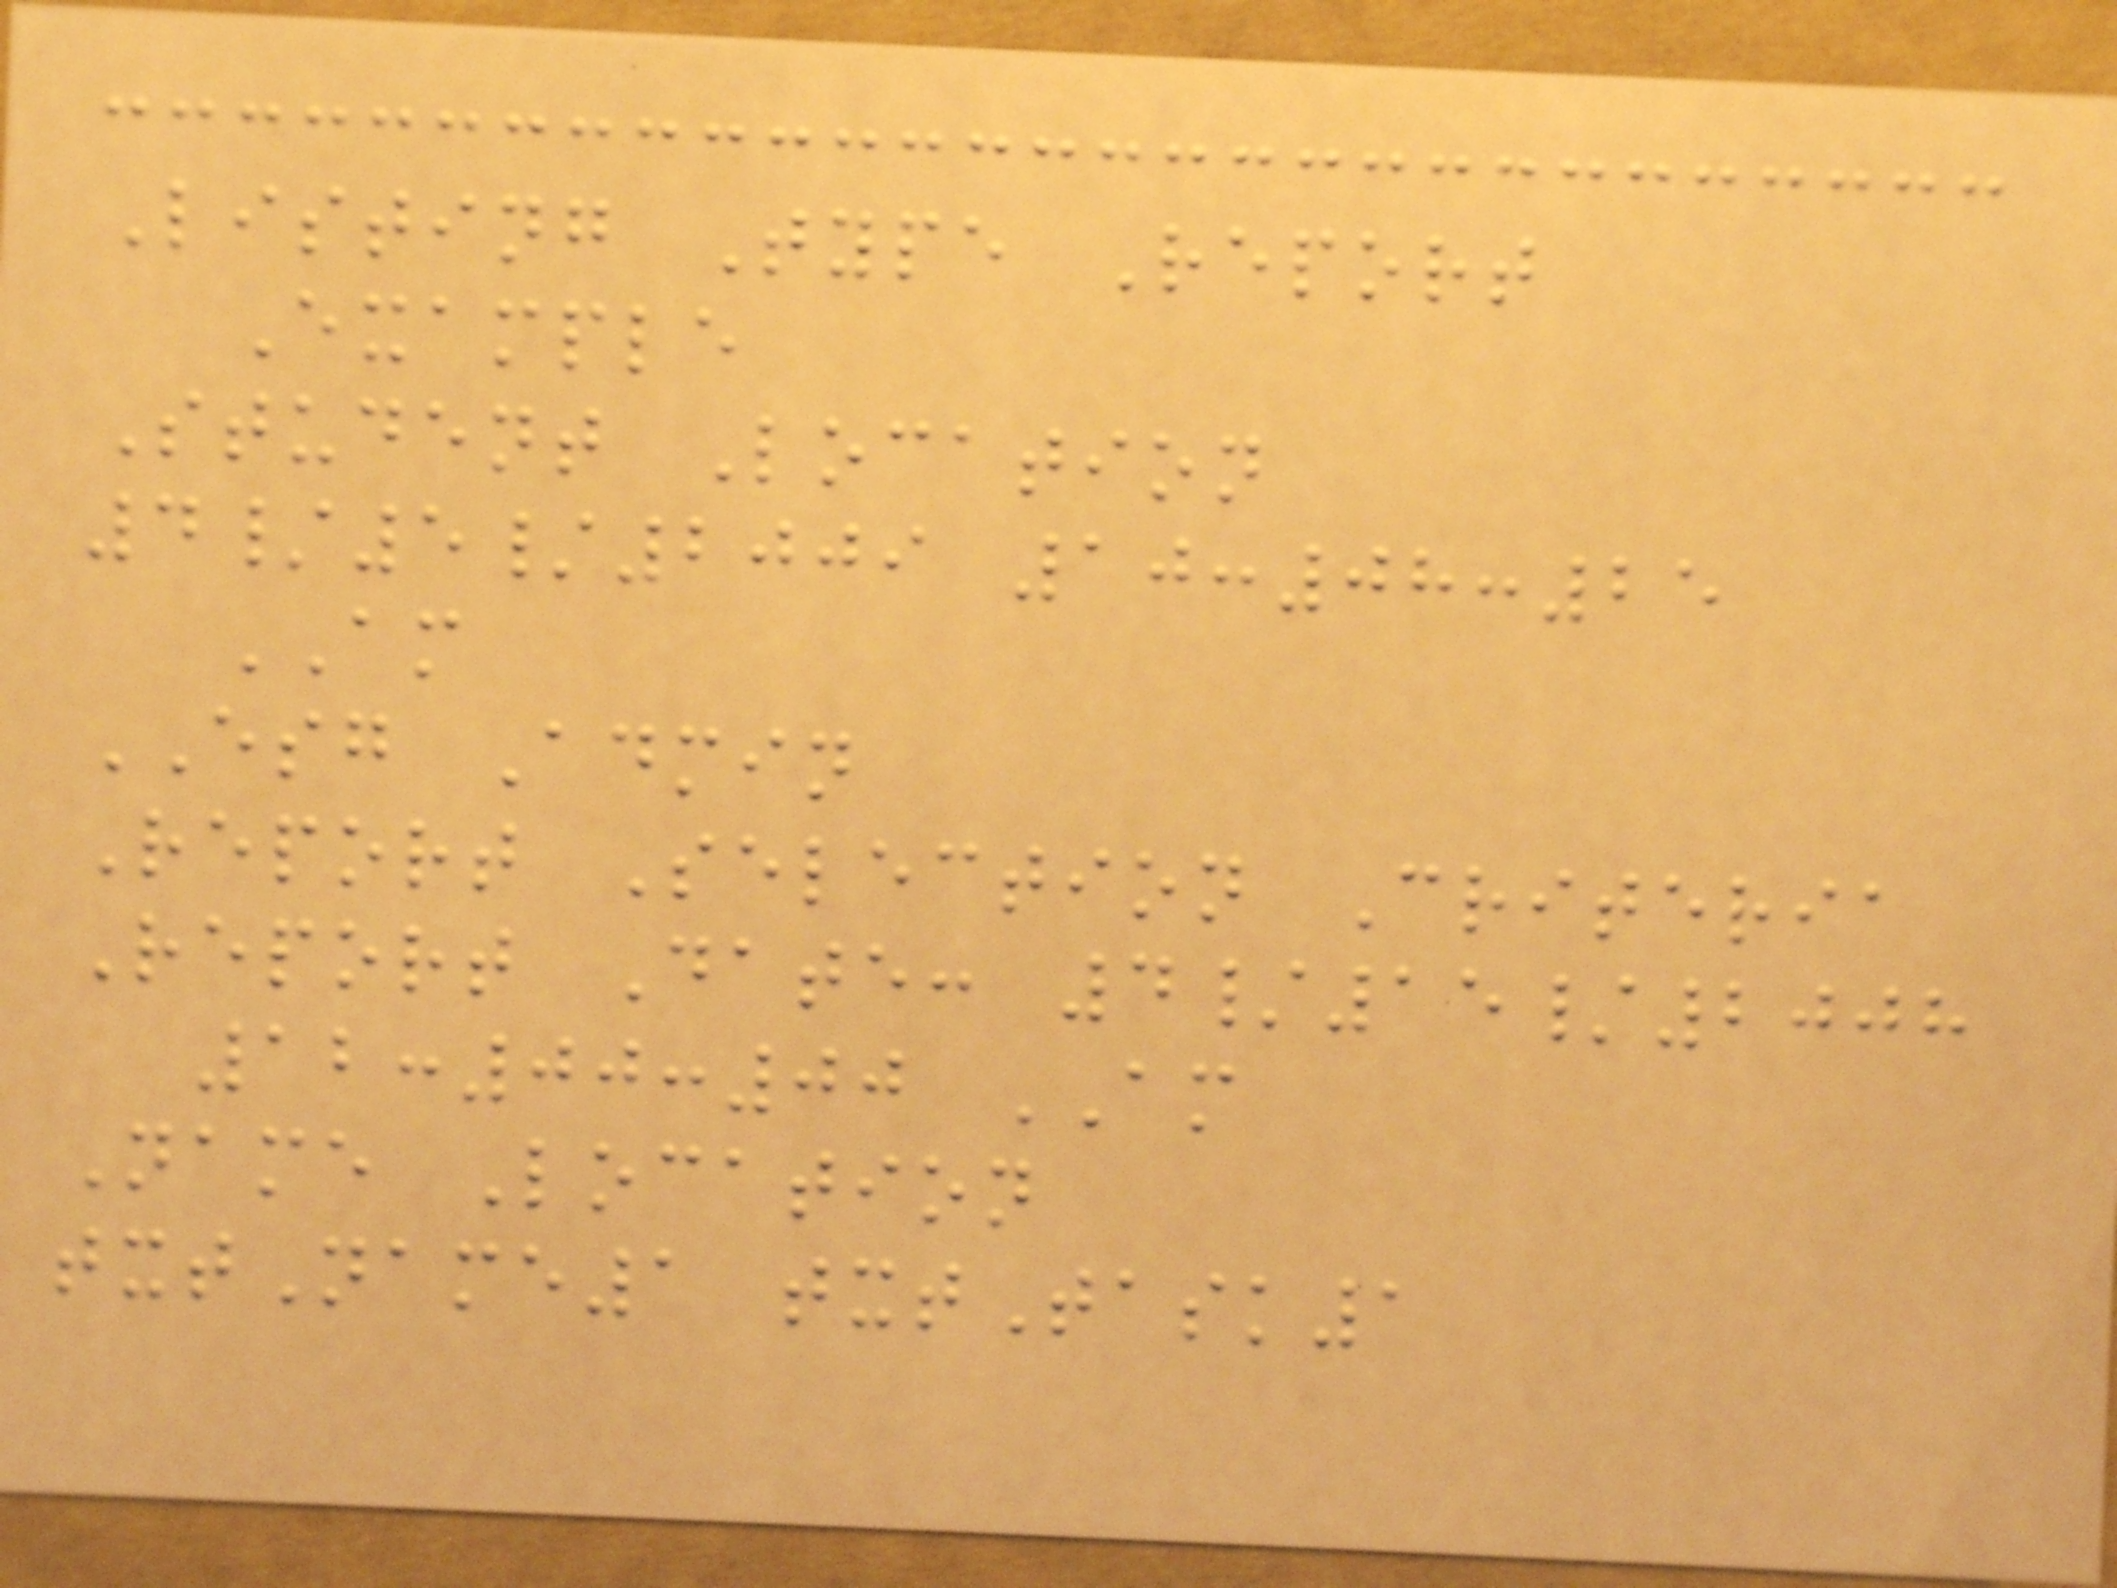Listing Type Report
Example
Student Location
4/5/2009 10:08:25
AM
ESG Admin
Report Selection Criteria
Report Date: 4/15/2008
12:00:00 AM
Name Location
txtName1 txtTask1
